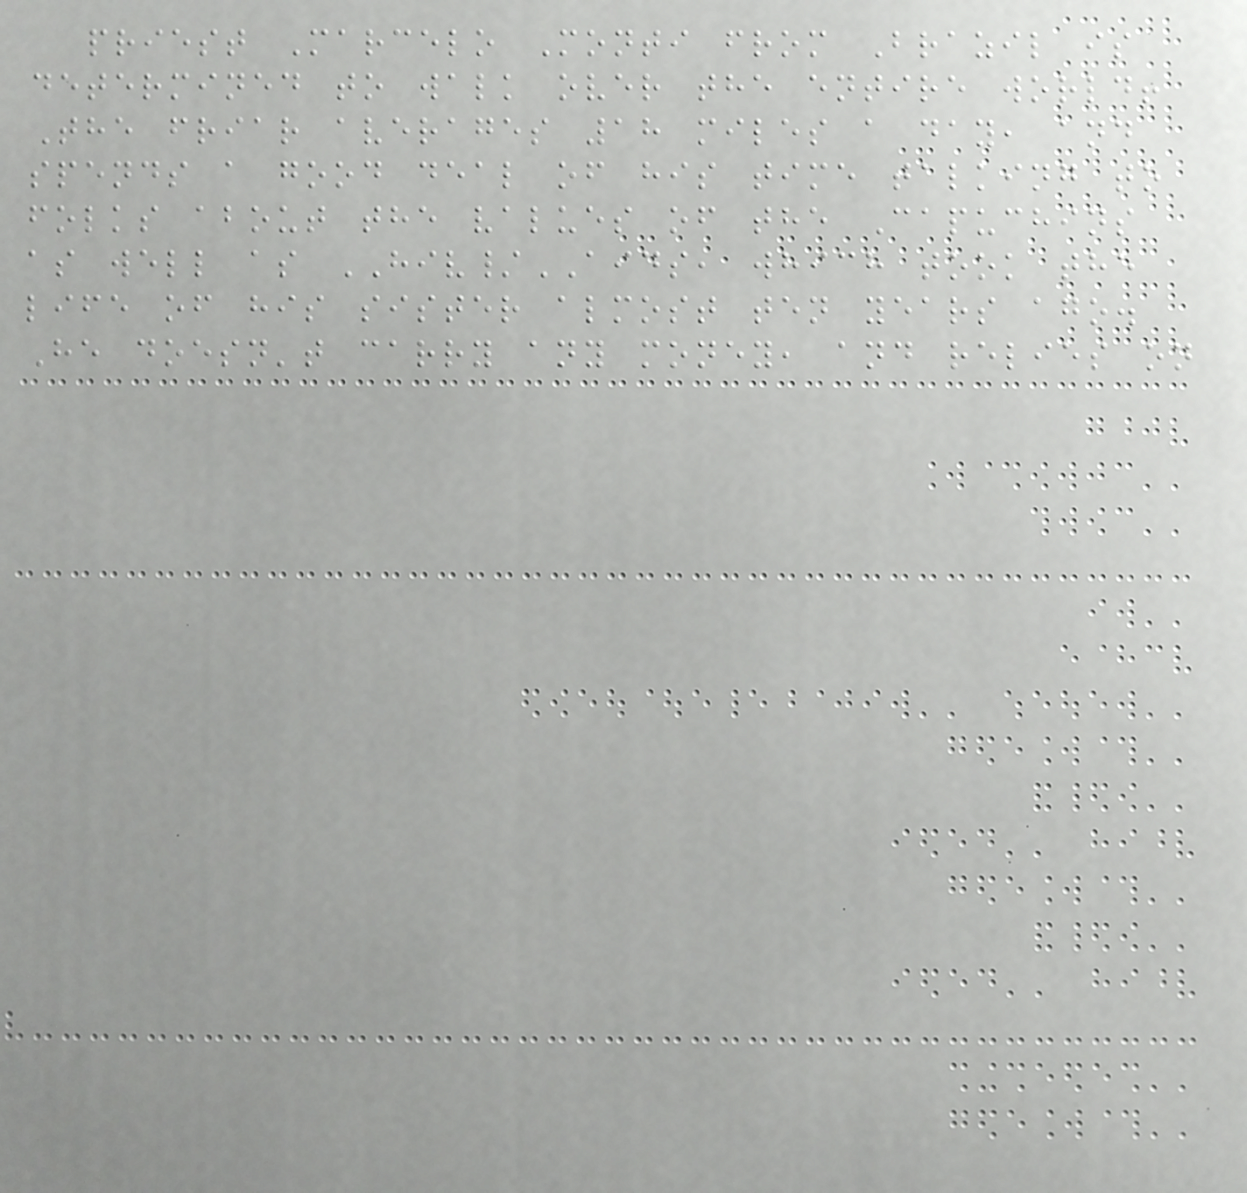priest Marcelo Monti from Brazil is
determined to walk over the entire world!
The friar averages 18 miles a day, and
spends a good deal of his time talking to
folks about the values of the Capuchins
as well as HIV/AIDS, which took the
life of his sister almost ten years ago.
He doesn't carry any money, and relies on
